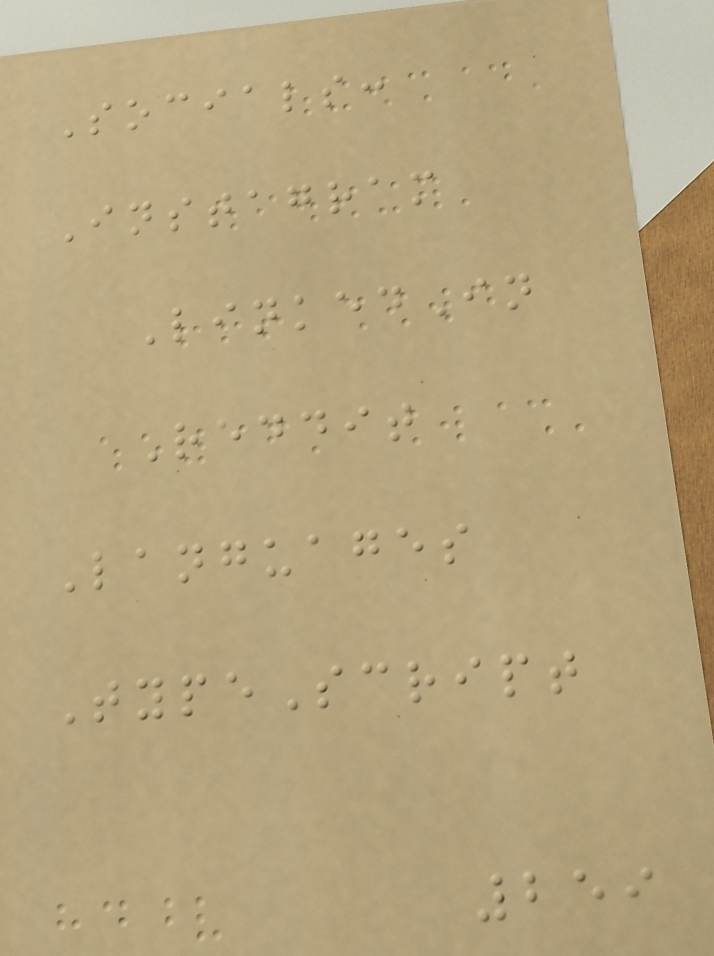Socials:
Instagram
LinkedIn
Reddit
Languages
TypeScript
259
